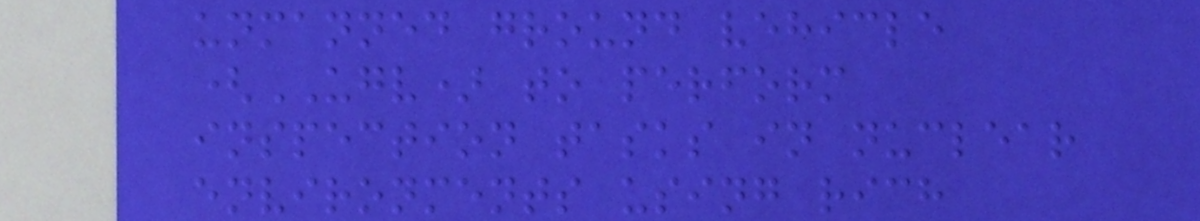unmanned ground vehicle
(UGV) to perform
inspection tasks in nuclear
environments using rich
